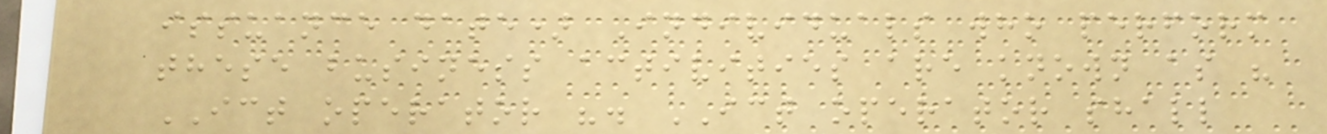issuance date) Individuals who perform
these business activities are known as "
ICT operator ". ICT operator shall
